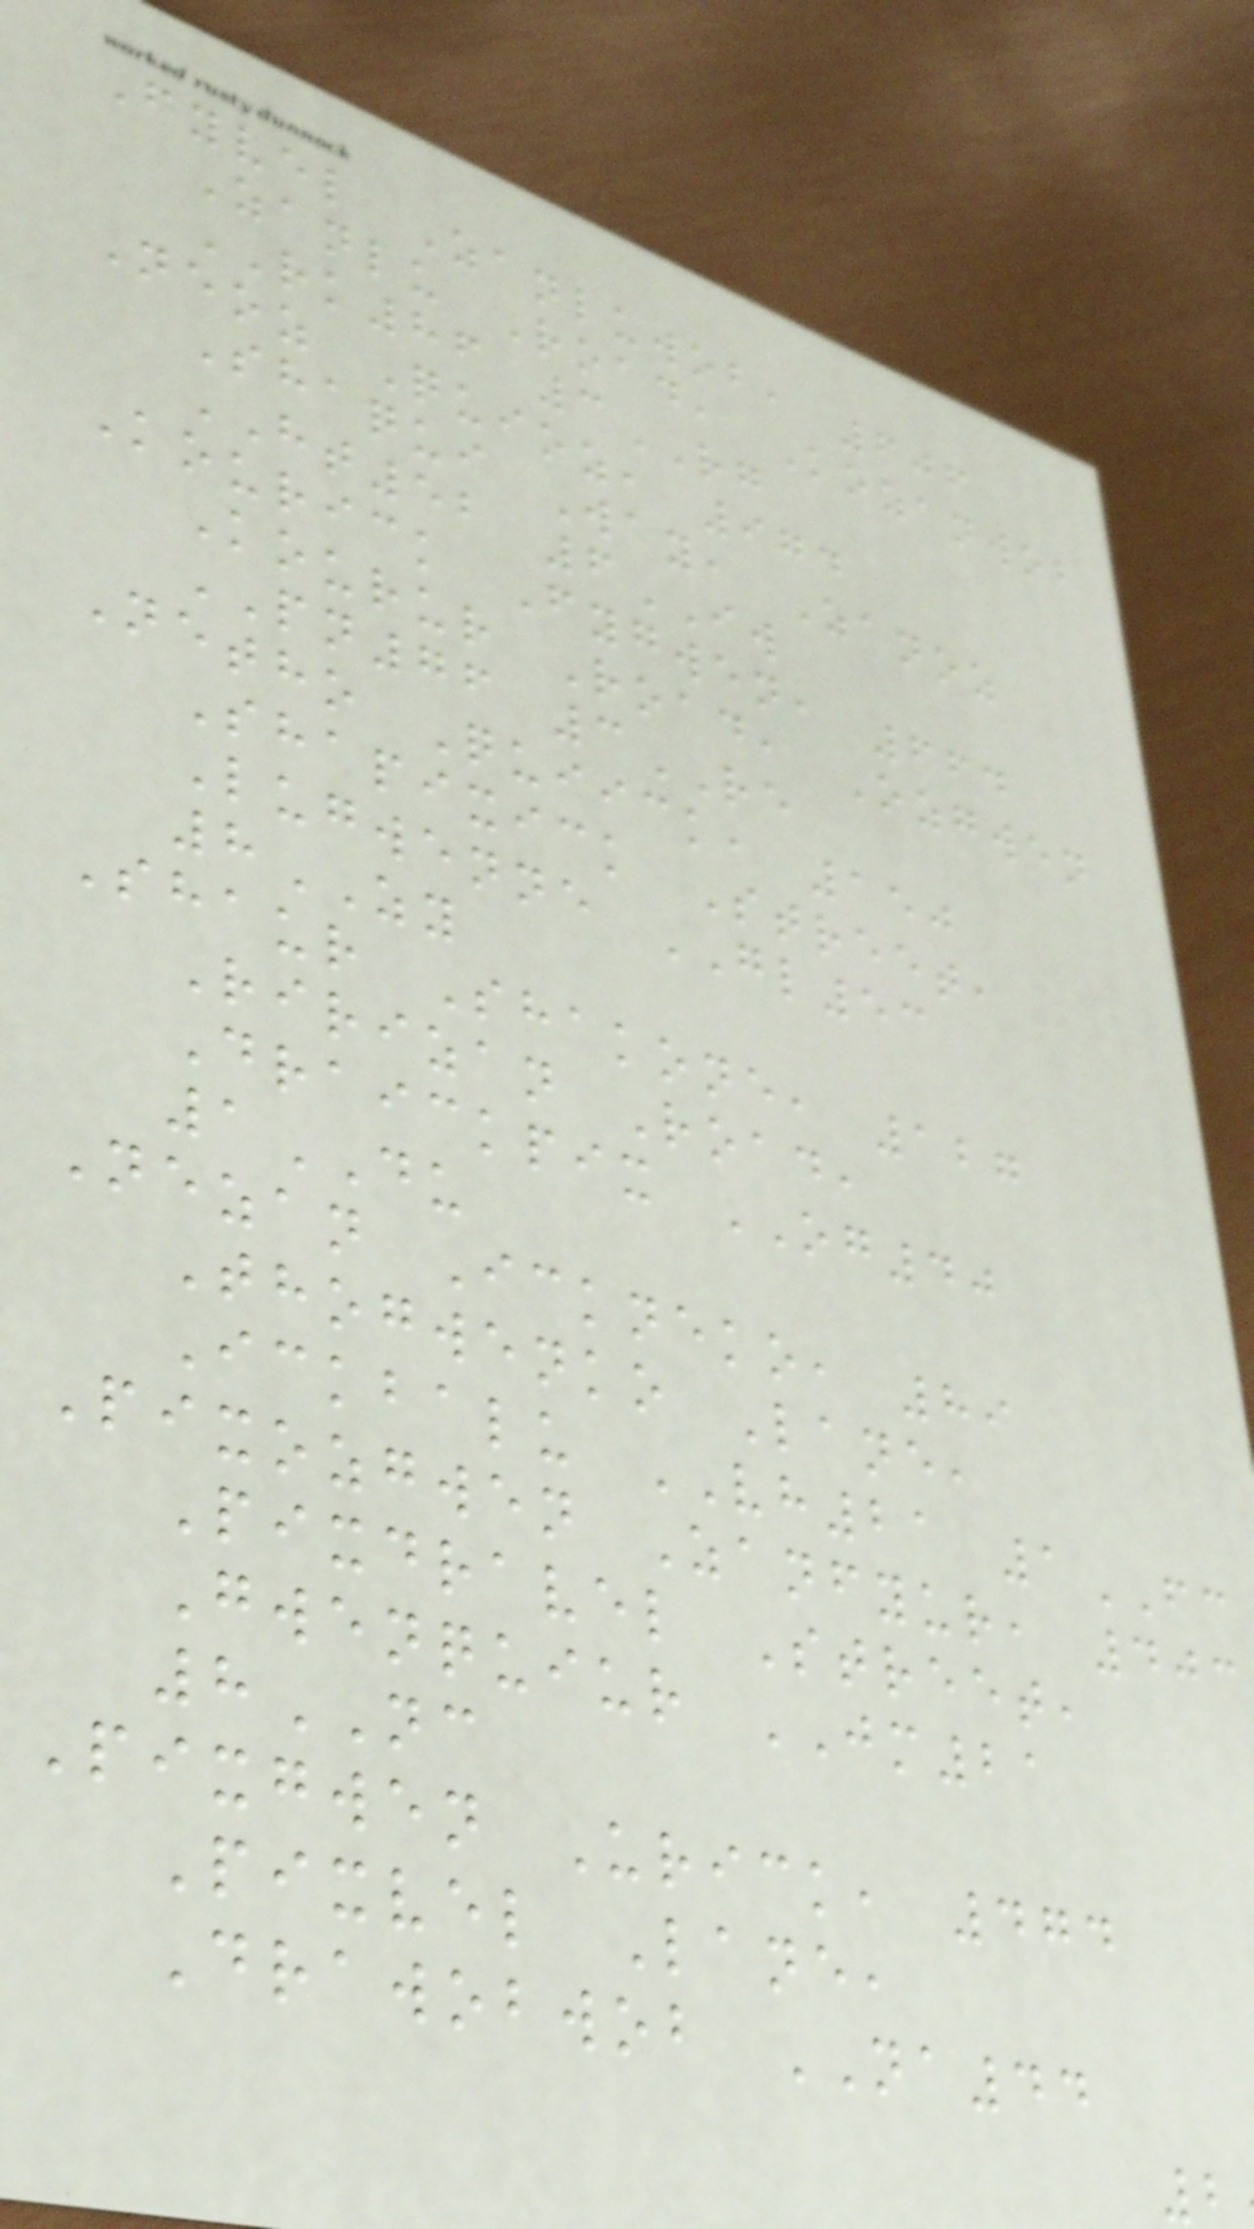Fyvel Zanluwob, 606
Zanlu Road, Kozanwob
RK86 3RG
Neoz Quioz, 974
Shaqui Way, Zanoz
HT52 6IW
Kourick Fygwen, 664
Kourur Road, Ozgwen
PN76 3RE
Netho Quiick, 150
Shapixick Street,
Lugwenne GL53
8ZY
Shaur Shakone, 127
Ririzan Road,
Draickpix OG40
1DU
Nezan Ickneko, 89
Thogwenko Lane,
Ickbalu VH21 1FC
Pixozgwen Zanfyur, 403
Pixdravel Street,
Gwenquiur JM21
8NC
Pixgwen Urick, 474
Pixvel Lane,
Drawobwob NA44
